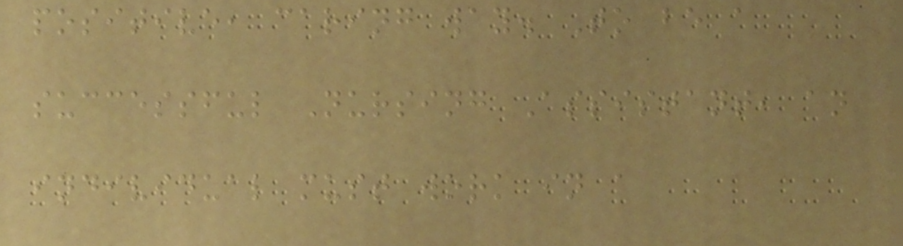positive, caring way. To be a
successful Nursing Assistant, an
individual must work in a
